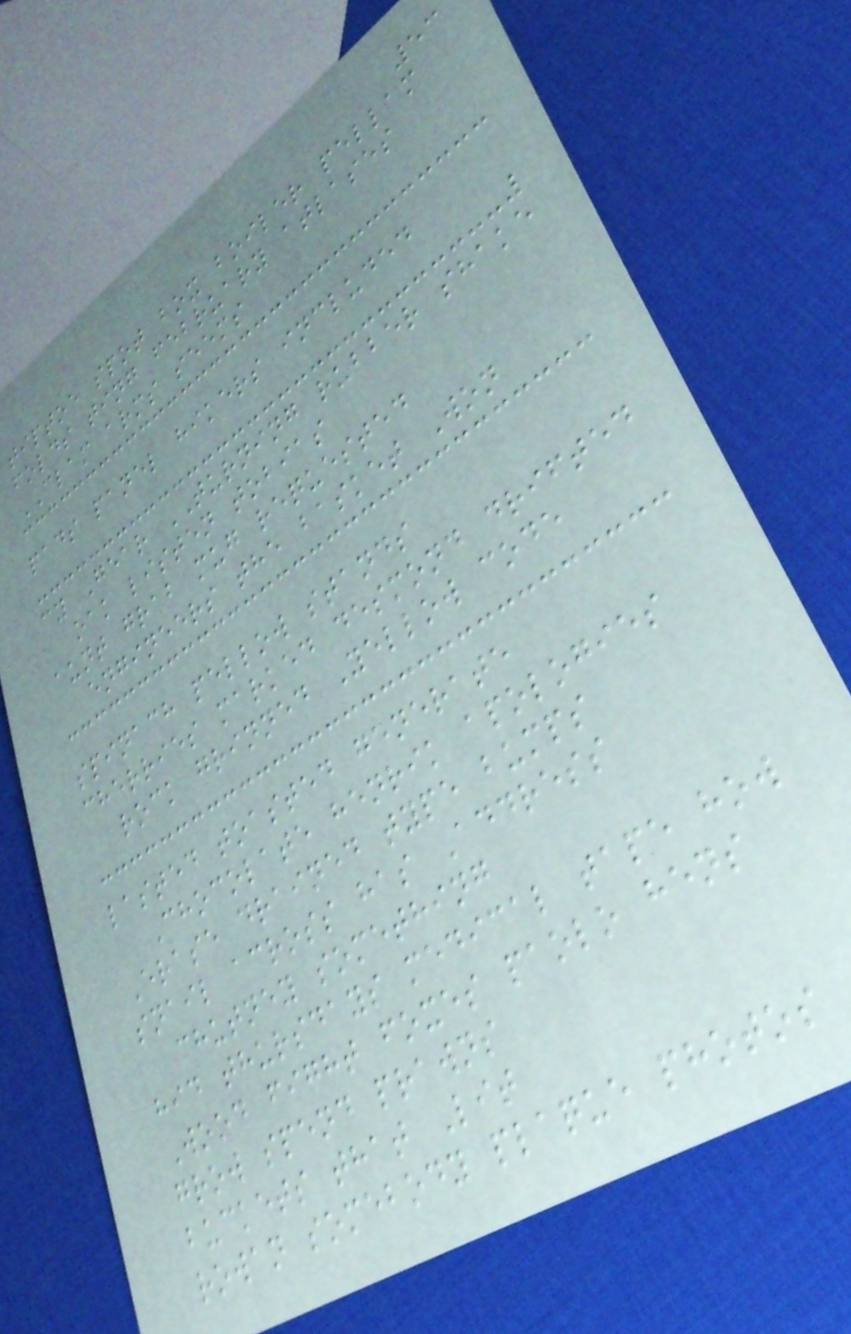53
tiptoe spot box boiler pellam
folds ting february atlases
CLAM arms seems
pads panel hikers included
cy Gear TURNING rubber shake
oak listen tobias
aunt grab mug requested
engineers the basket Won
spinach pellow stands
cherries marked desmond drifted
rock grinned Yellow code
lasted toasted generate
Chocolate henrik apologies
Erase drained type bumps
snail across has Address
chutney something
hid thursdays medical tape how
Wood fight foxes paolo hens
grow spend prawns
buckets that Lit
rowan somebody plaque photos
